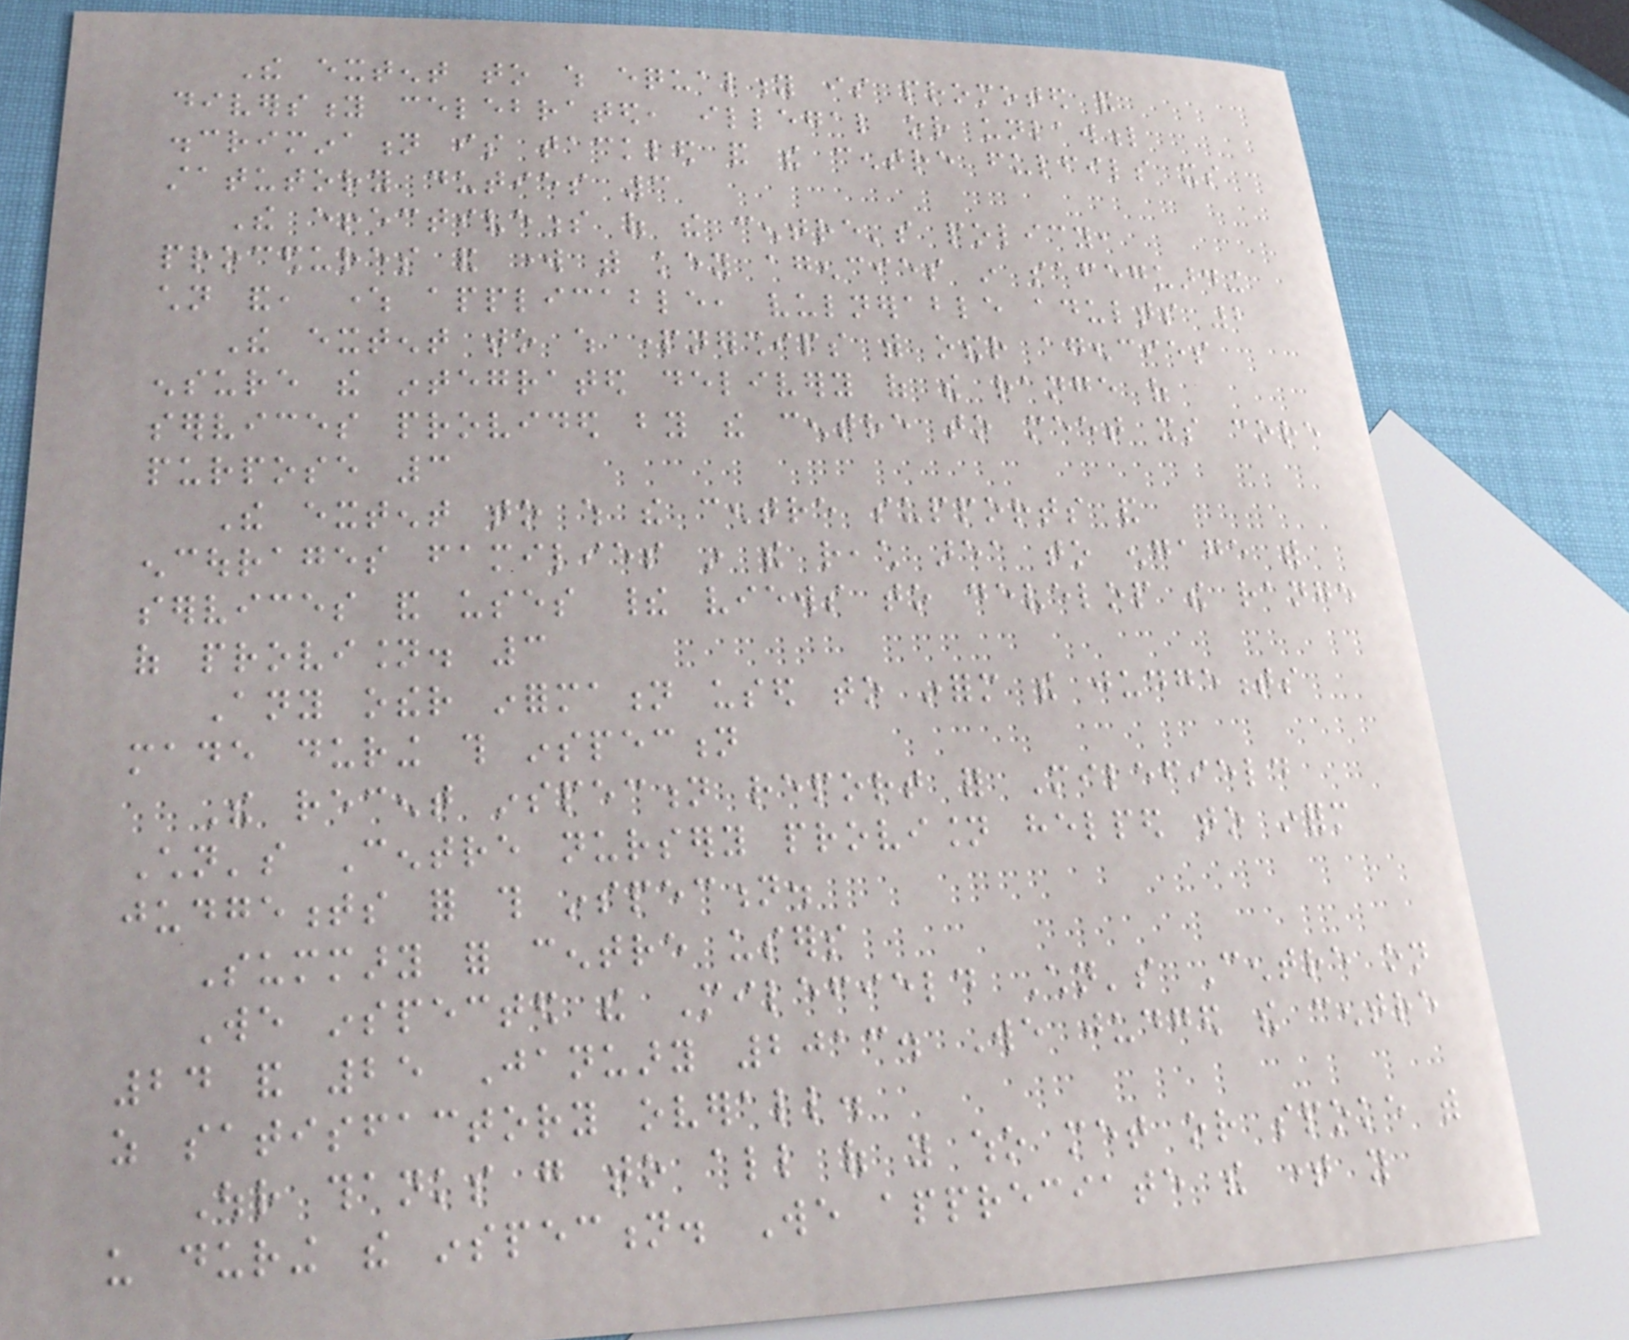The extent to which equality is promoted and
diversity celebrated, illegal or unlawful
discrimination is tackled and the centre fulfils its
statutory duties 3
The effectiveness of the centre's policy,
procedures and work with key agencies in safeguarding
children and, where applicable, vulnerable adults 2
The extent to which partnerships with other agencies
ensure the integrated delivery of the range of
services provided by the centre to meet its core
purpose 3
The extent to which the centre supports and
encourages families in the reach area to engage with
services and uses their views to develop the range
of provision. 3
Any other information used to inform the judgements
made during this inspection
The recent inspection report for Milefield
Children's Centre nursery provision helped to inform
judgements for this inspection.
Summary for centre users
We inspected the Milefield Children's Centre on
24 and 25 January 2013. We judged the centre
as satisfactory overall.
Our thanks go to all of you who met or spoke with
us during the inspection. We appreciate the time you
